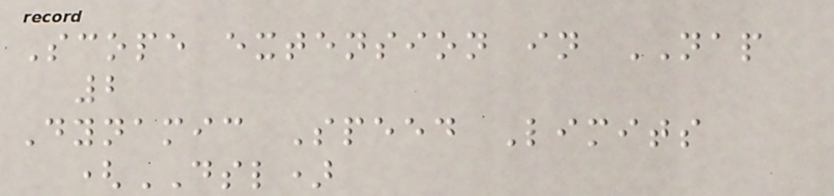Scope extension in NAP
2
Dynamic Speed Limits
(DSL)
